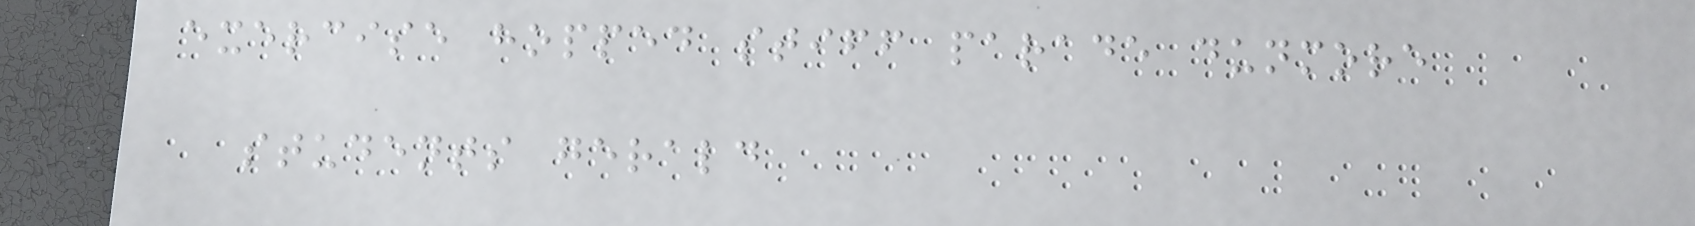exercise hopped stiff parade dunmore
students gerald
